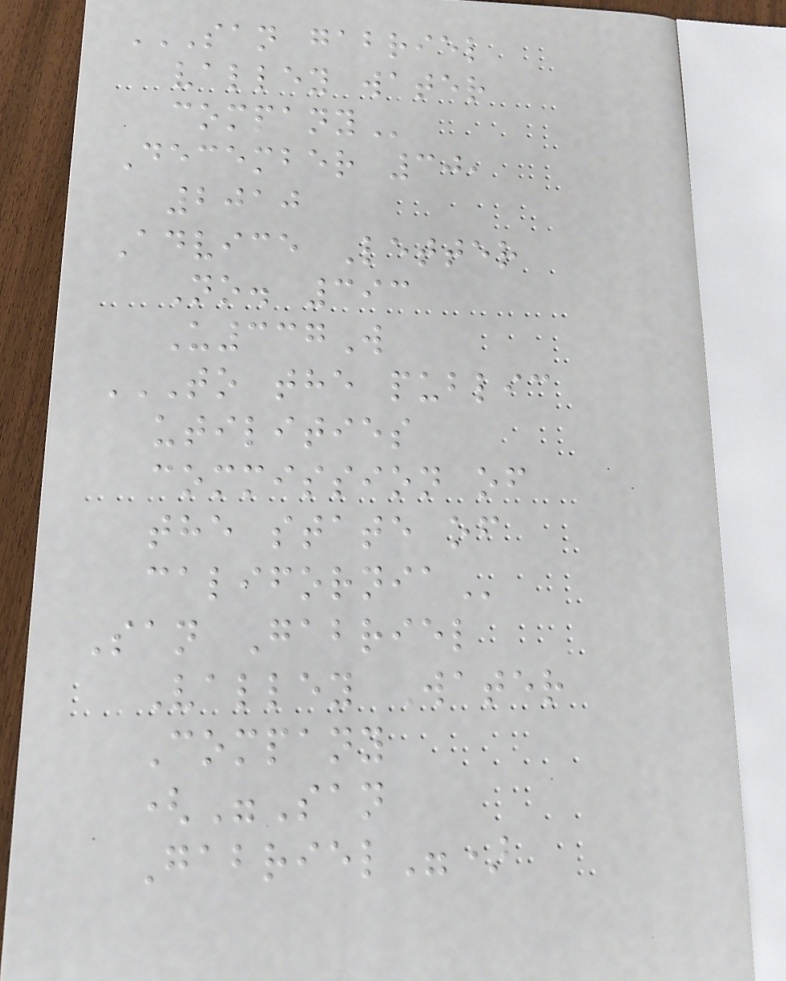SAN GABRIEL
VALLEY WATER
COMPANY
December 30,
2010
Advice Letter
No. 393
U337W
TO THE PUBLIC
UTILITIES
COMMISSION OF
THE STATE OF
CALIFORNIA
San Gabriel
Valley Water
Company
("San
Gabriel")
